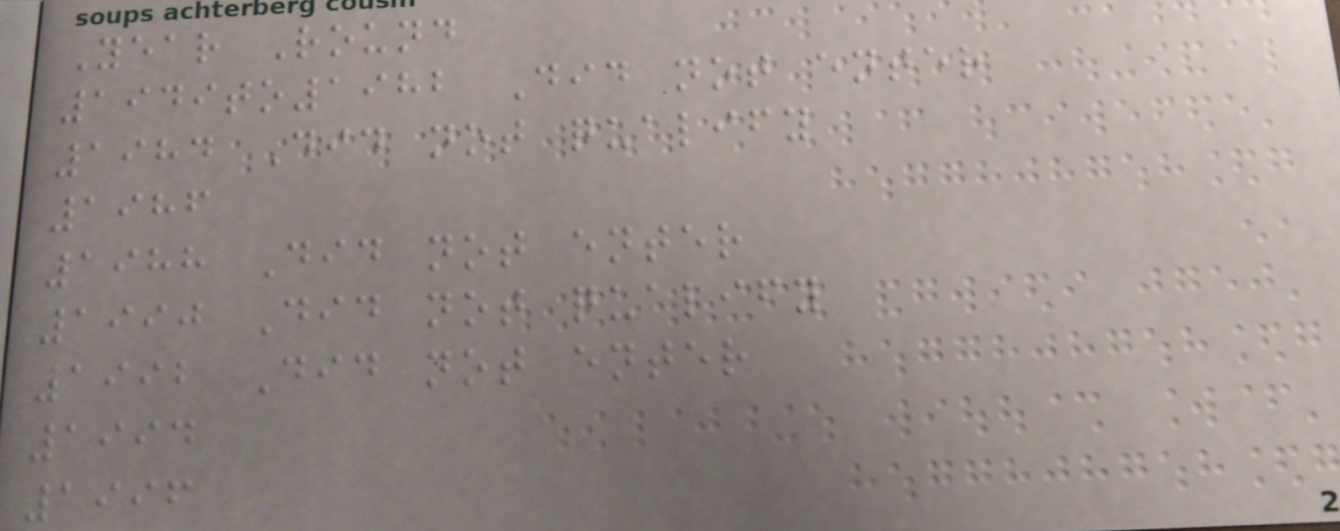Year Round
1949to1982 Did not enter
1984 Did not qualify
1986
1988 Did not enter
1990 Did not qualify
1992 Did not enter
1994
1996
